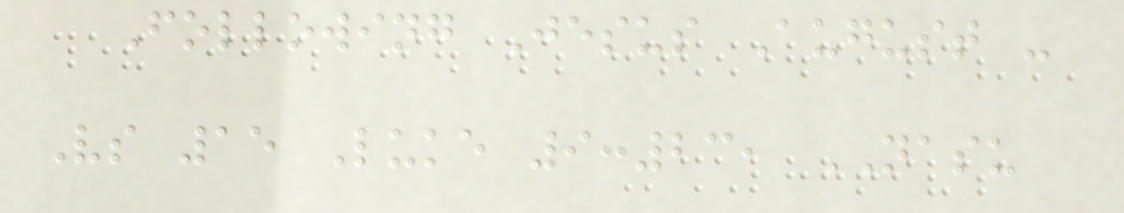Following Jesus August -
Vs 15 Luke 9:23, NASU
